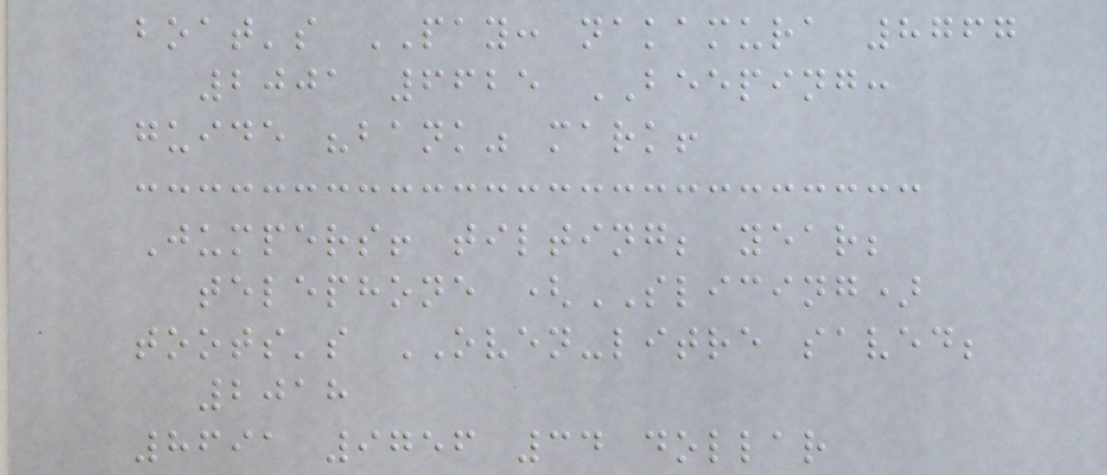boat's PAY: nakamura 8767
2001 6625 BEEPING:
guide "bank" mark!
Jumpers! tilting; year;
telephone (SLICING)
toots's OVEN-litre saved;
2018
8691 9756 34 dollar
